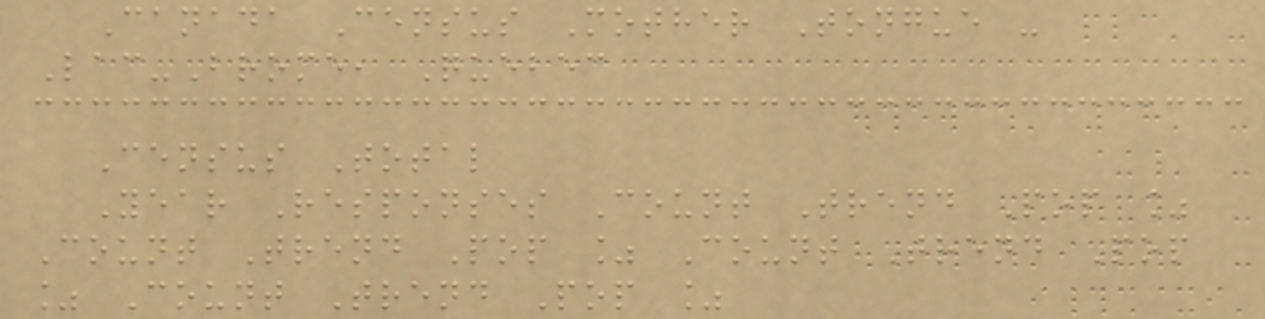Canada Census Mother Tongue -
Lac-Brome, Quebec
Census Total
Year Responses Count Trend Pop %
Count Trend Pop % Count Trend Pop
% Count Trend Pop %
